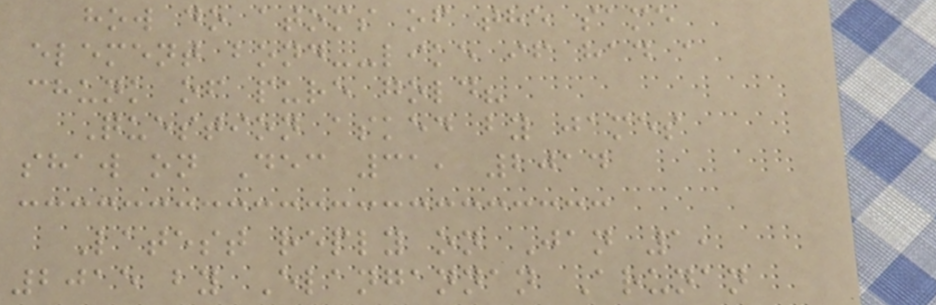how do atoms of the same
element bond--like if had a
chunk of pure gold?
Question asked by james
shaw on Dec 31, 2014
Latest reply on Jan 1,
2015 by Elangannan Arunan
